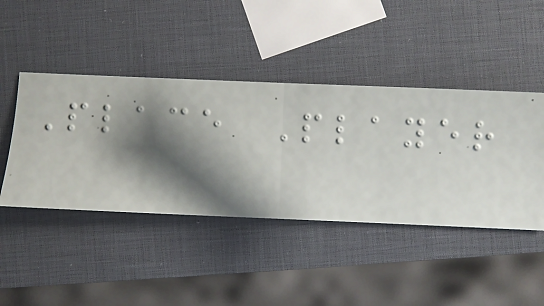Place Player
